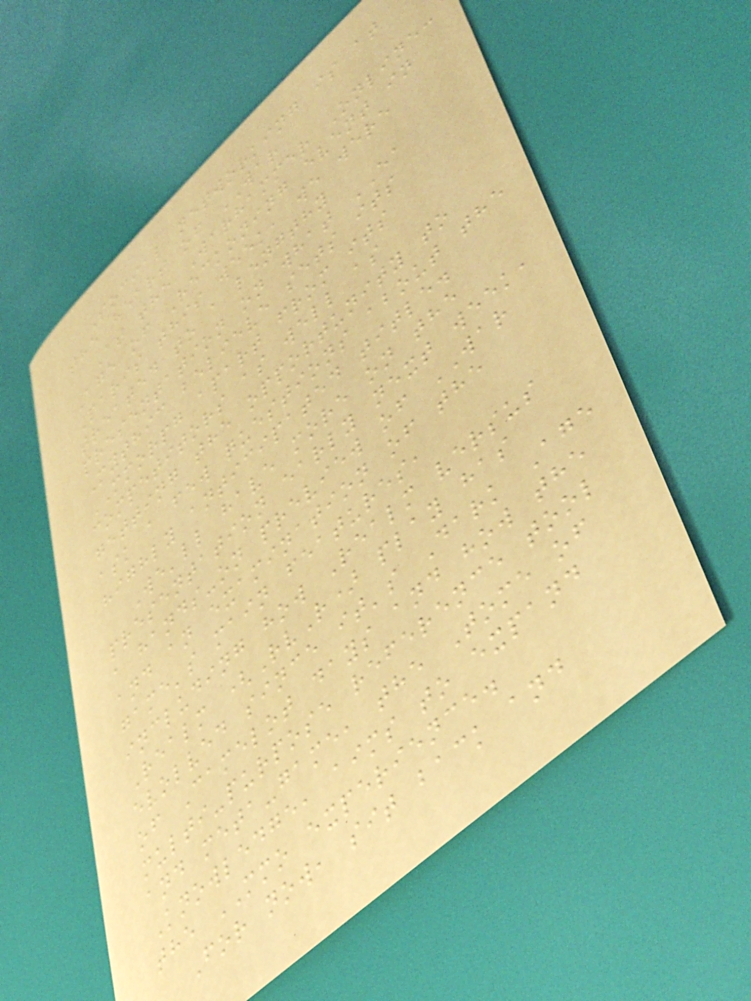Social networking is at
the heart of WAR
At the Warhammer Online:
Age of Reckoning event in
Paris this week, we were
treated to a lengthy
presentation on what EA
Mythic believe sets its
MMORPG apart from its
competitors as well as
getting the opportunity to
ask a few questions about the
highly anticipated title.
We'll have more on the
presentation early next week,
a hands-on preview of WAR
and an examination of the
game's main features,
including how Realm versus
Realm (RvR) play has
evolved since it's Dark Age
of Camelot days and how the
multi-purpose reference tool
and meta-game, the Tome of
Knowledge, aims to expand
the MMO experience.
For now, sit back and
